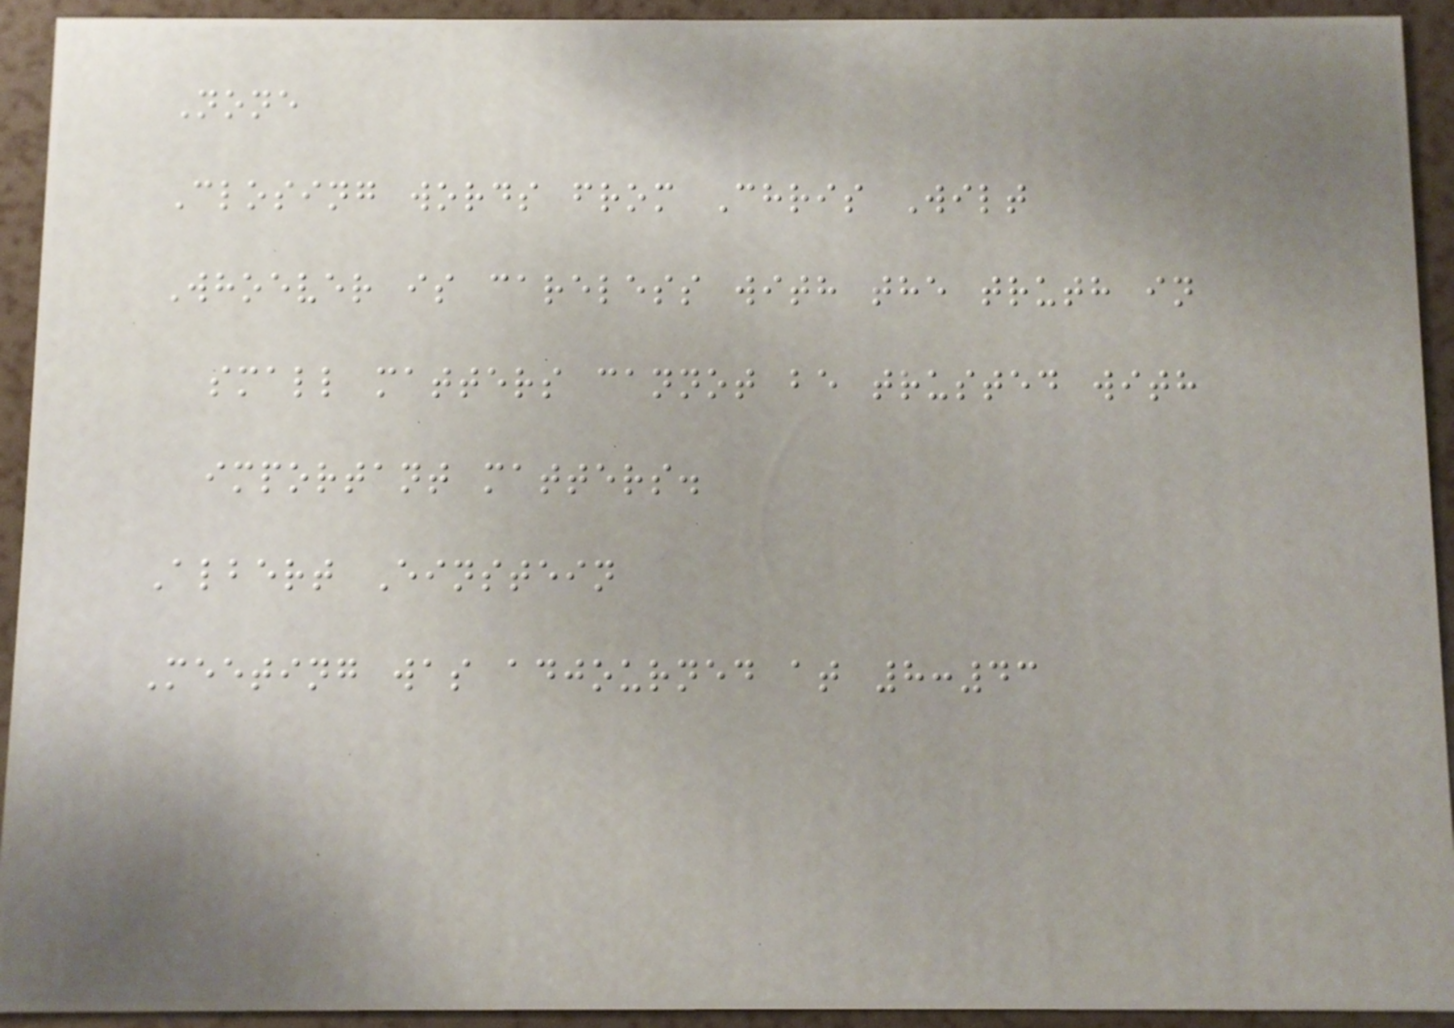None
Closing words from Chris Wilt
Whoever is careless with the truth in
small matters cannot be trusted with
important matters.
Albert Einstein
Meeting was adjourned at 8:43
